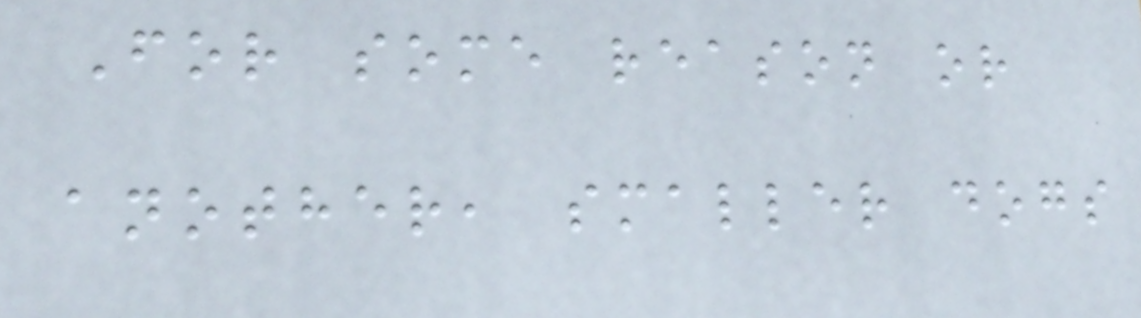For some reason or
another, smaller dogs
